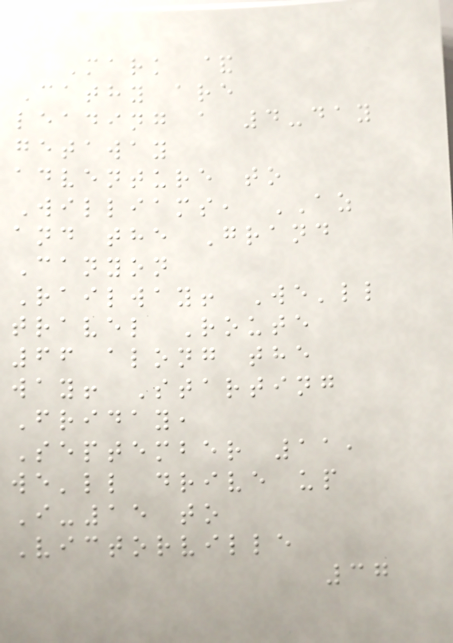Mark &
Cathy are
leading a 4-day
getaway
adventure to
Williams, AZ
and the Grand
Canyon
Railway! We'll
travel Route
66 along the
way! Starting
Friday,
September 11,
we'll drive up
I-15 to
Victorville
37
